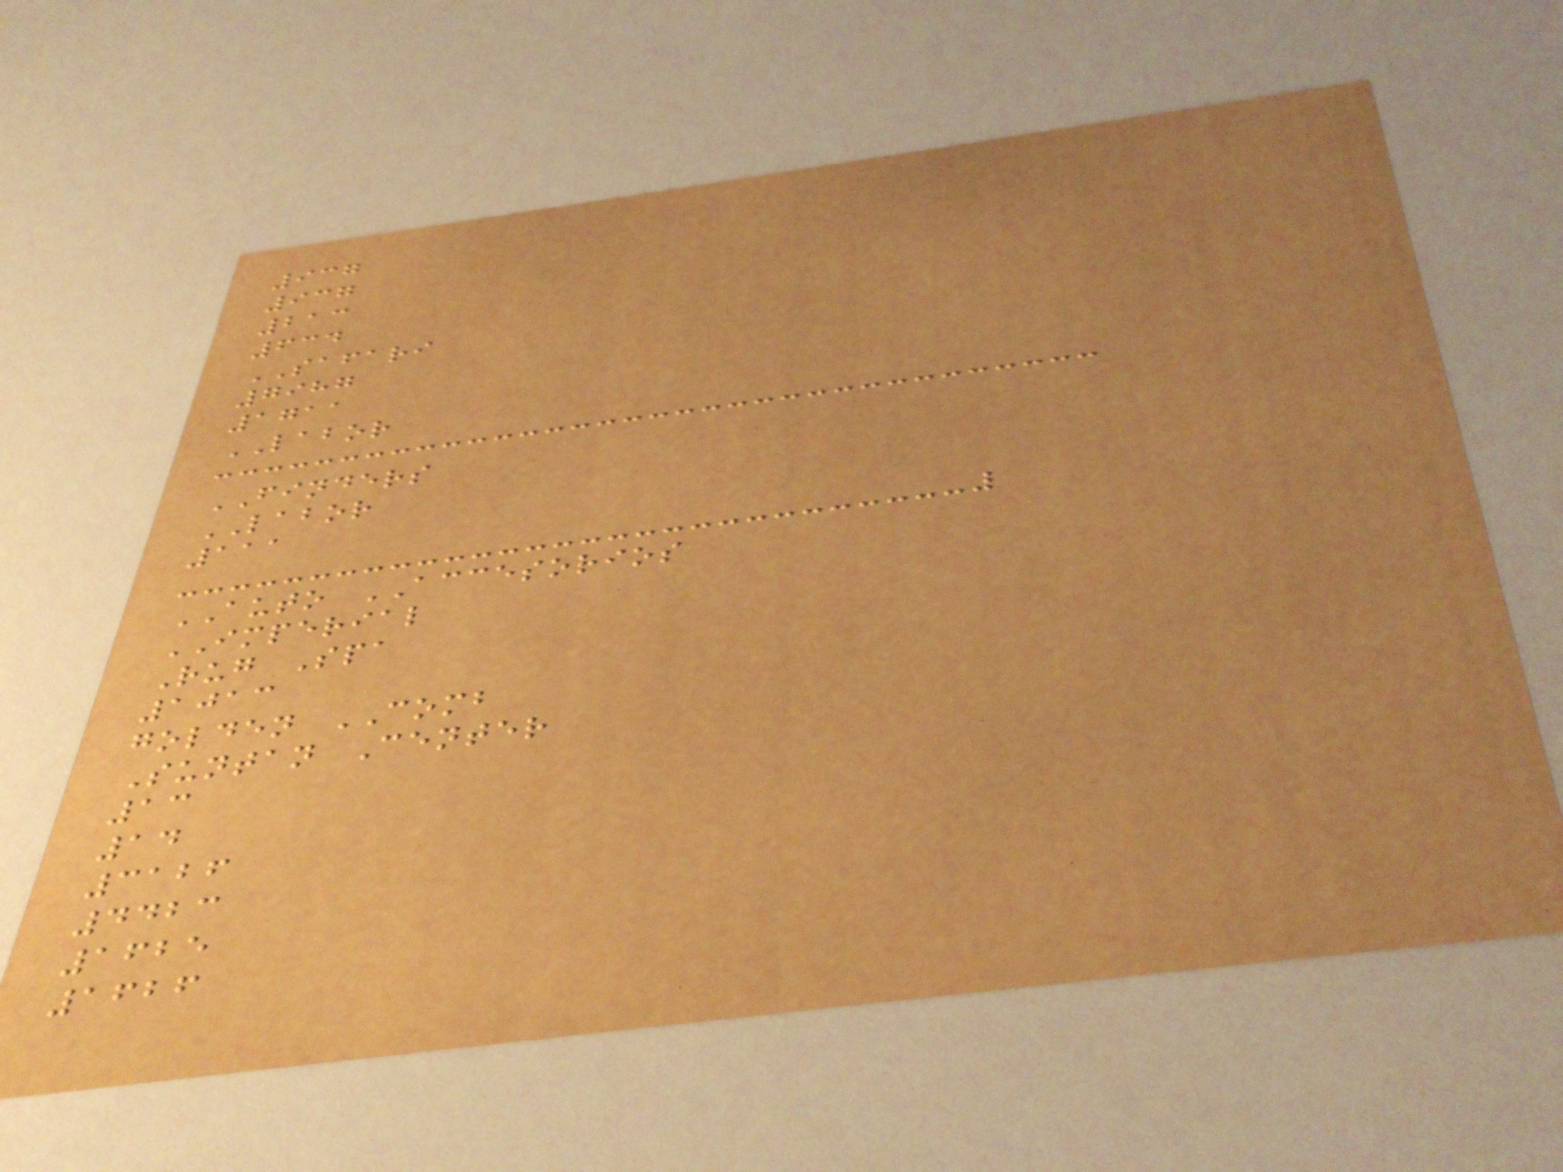937
937
213
634
SAFARI
7987
1711
LABOR
FINDERS
LABOR
111
AUTO ACCESORIOS
IMPERIAL
Rug Spa
1013
golden COMB
Suntan Center
13
14
3126
4423
1625
1626
